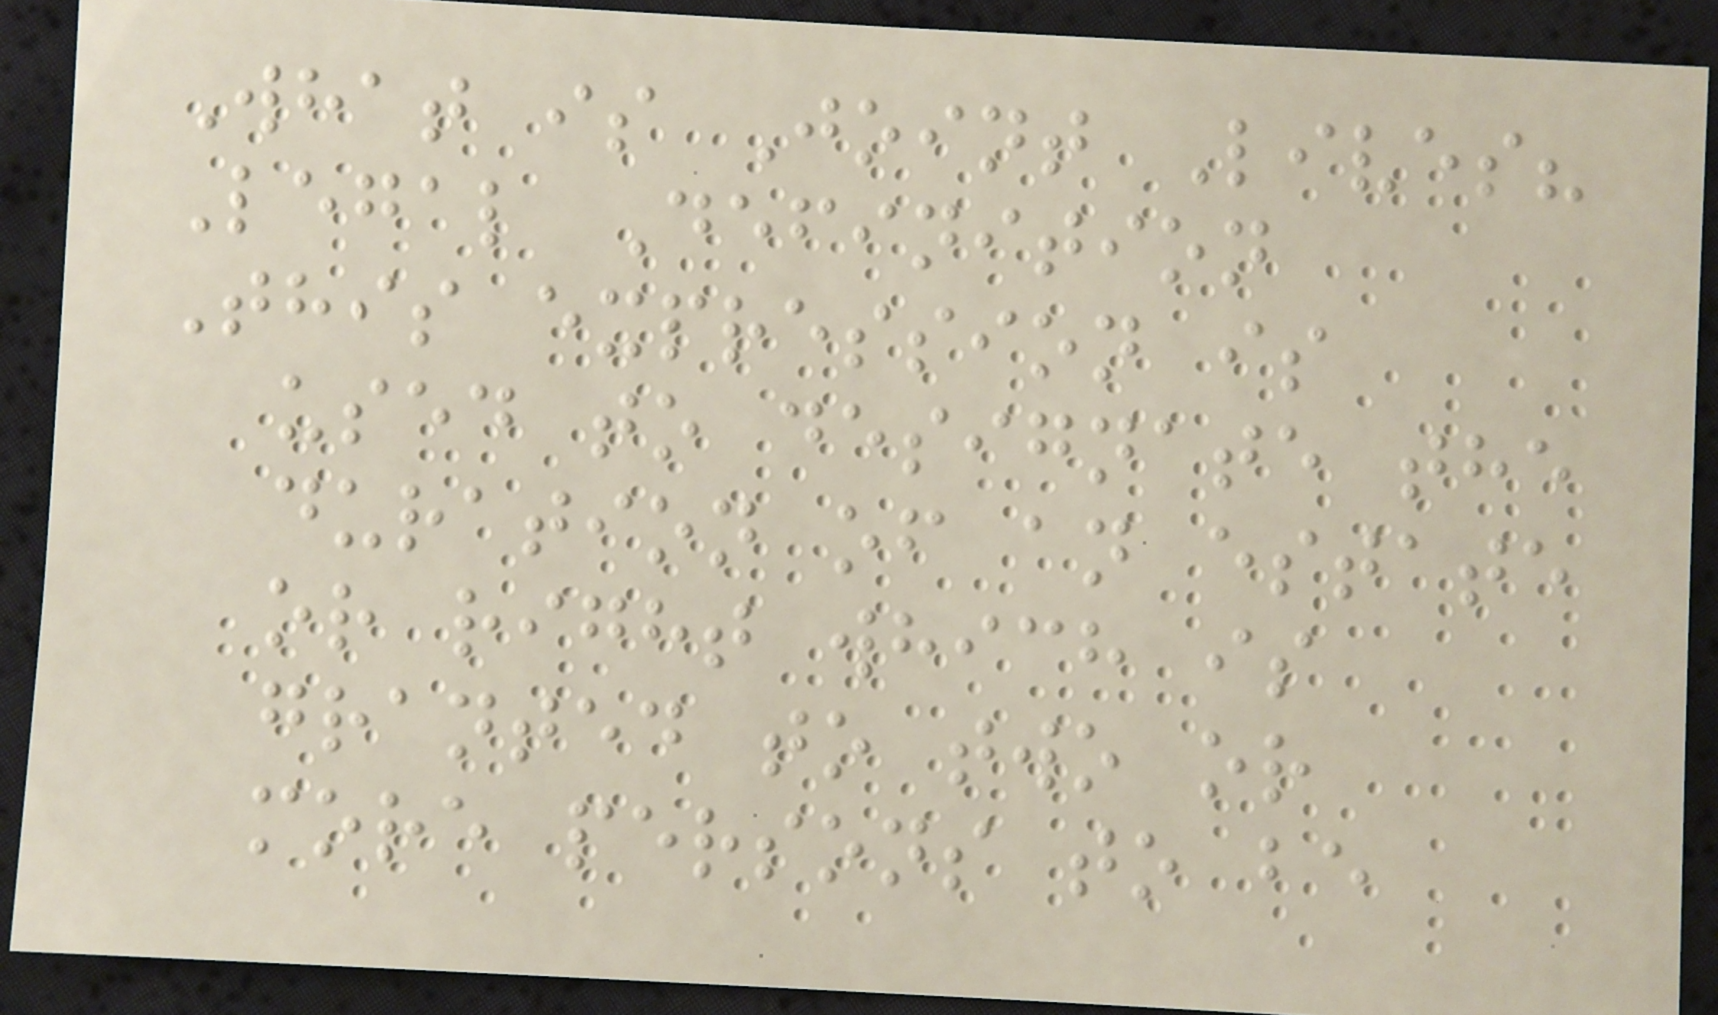What is Joint Lives?
Legal Definition
This expression is
used to designate the
duration of an estate
or right which is
granted to two or
more persons to be
